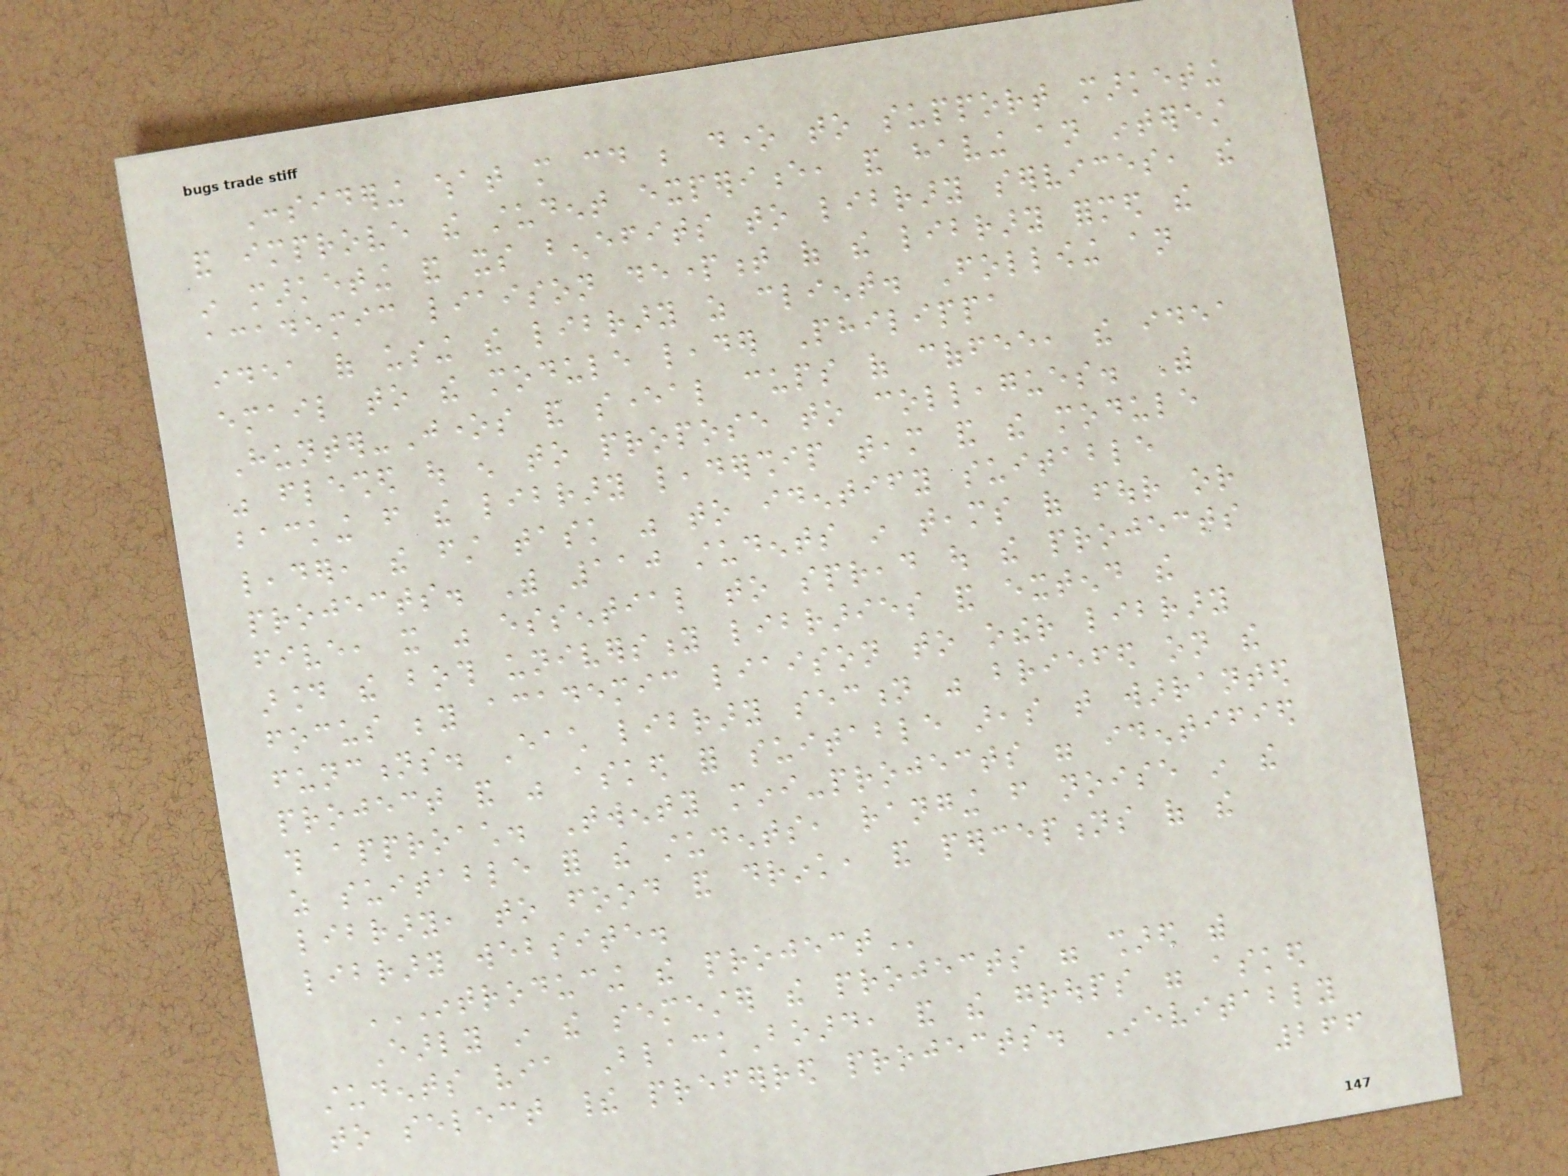Considering what more could be done to support marketing
and improve the student experience, and having an interest
in marketing and its benefits to library services, the
academic liaison department of the library formed the
idea of using the library as client. Following an
email to the module leader Philippa
Hunter-Jones and several cups of coffee, the idea
was fleshed out enough to propose to colleagues. With
backing from the library leadership team and the module
leader, the first task was to identify suitable
projects. With 110 students in teams of four or
five, it was essential to spread out the projects
around the both university libraries and extend the
focus beyond academic liaison to other library
functions. Each library section was briefed on the
project and was asked for suitable areas that warranted
this approach. Twenty mini-projects were identified
as suitable for the students, ranging from noise in the
library, to food and drink, and perceptions of the
library website.
INTRODUCING THE PROJECT
Early in the semester the projects were shared with
students via BlackBoard, and the groups were asked
to select their preferred projects. Inevitably
266
